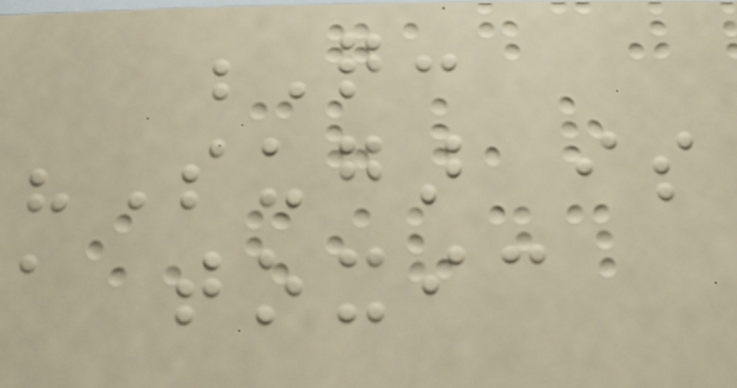Q:
"Sugar is
a toxic
